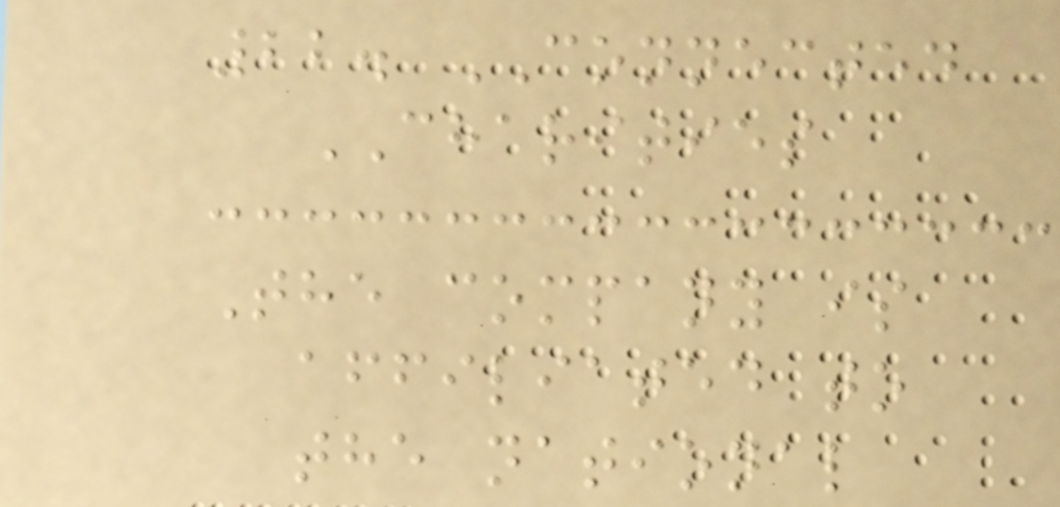22. CONNECTED
CHARITIES
The company is
affiliated to
the national
